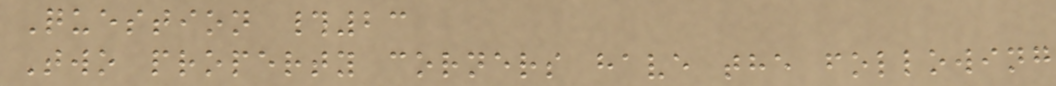Question #23
Two property corners have the following
